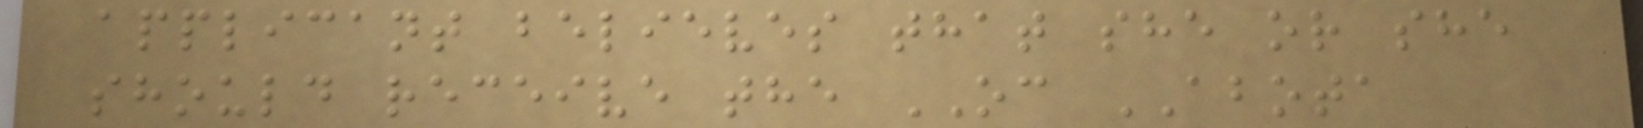applicant believes that she or she
should receive the OC ABOTA
